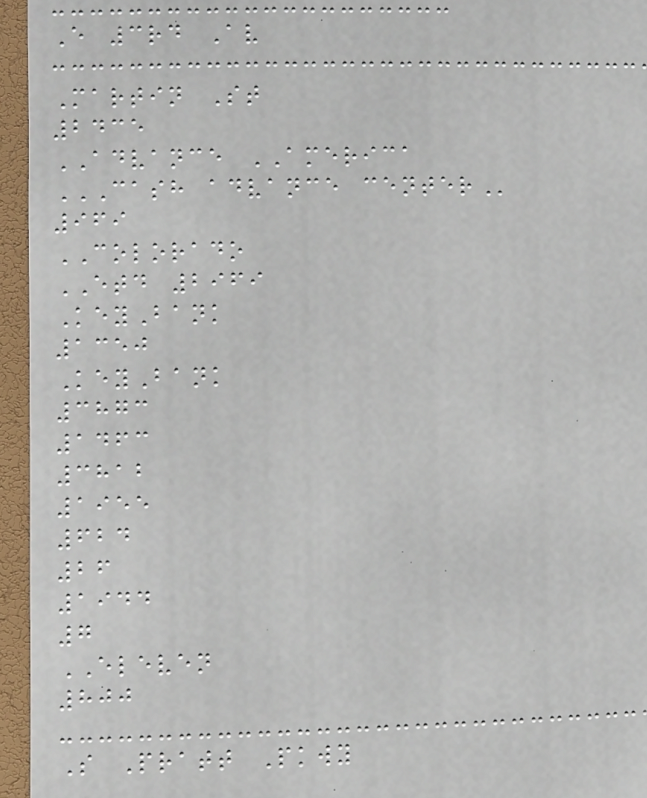E 3rd Av
Martin St
2435
ADVANCE AMERICA
CASH ADVANCE CENTER
969
COLORADO
ETD 2969
KeyBank
1350
KeyBank
3873
1463
3812
1955
624
26
1944
7
ELEVEN
800
S Pratt Pkwy
